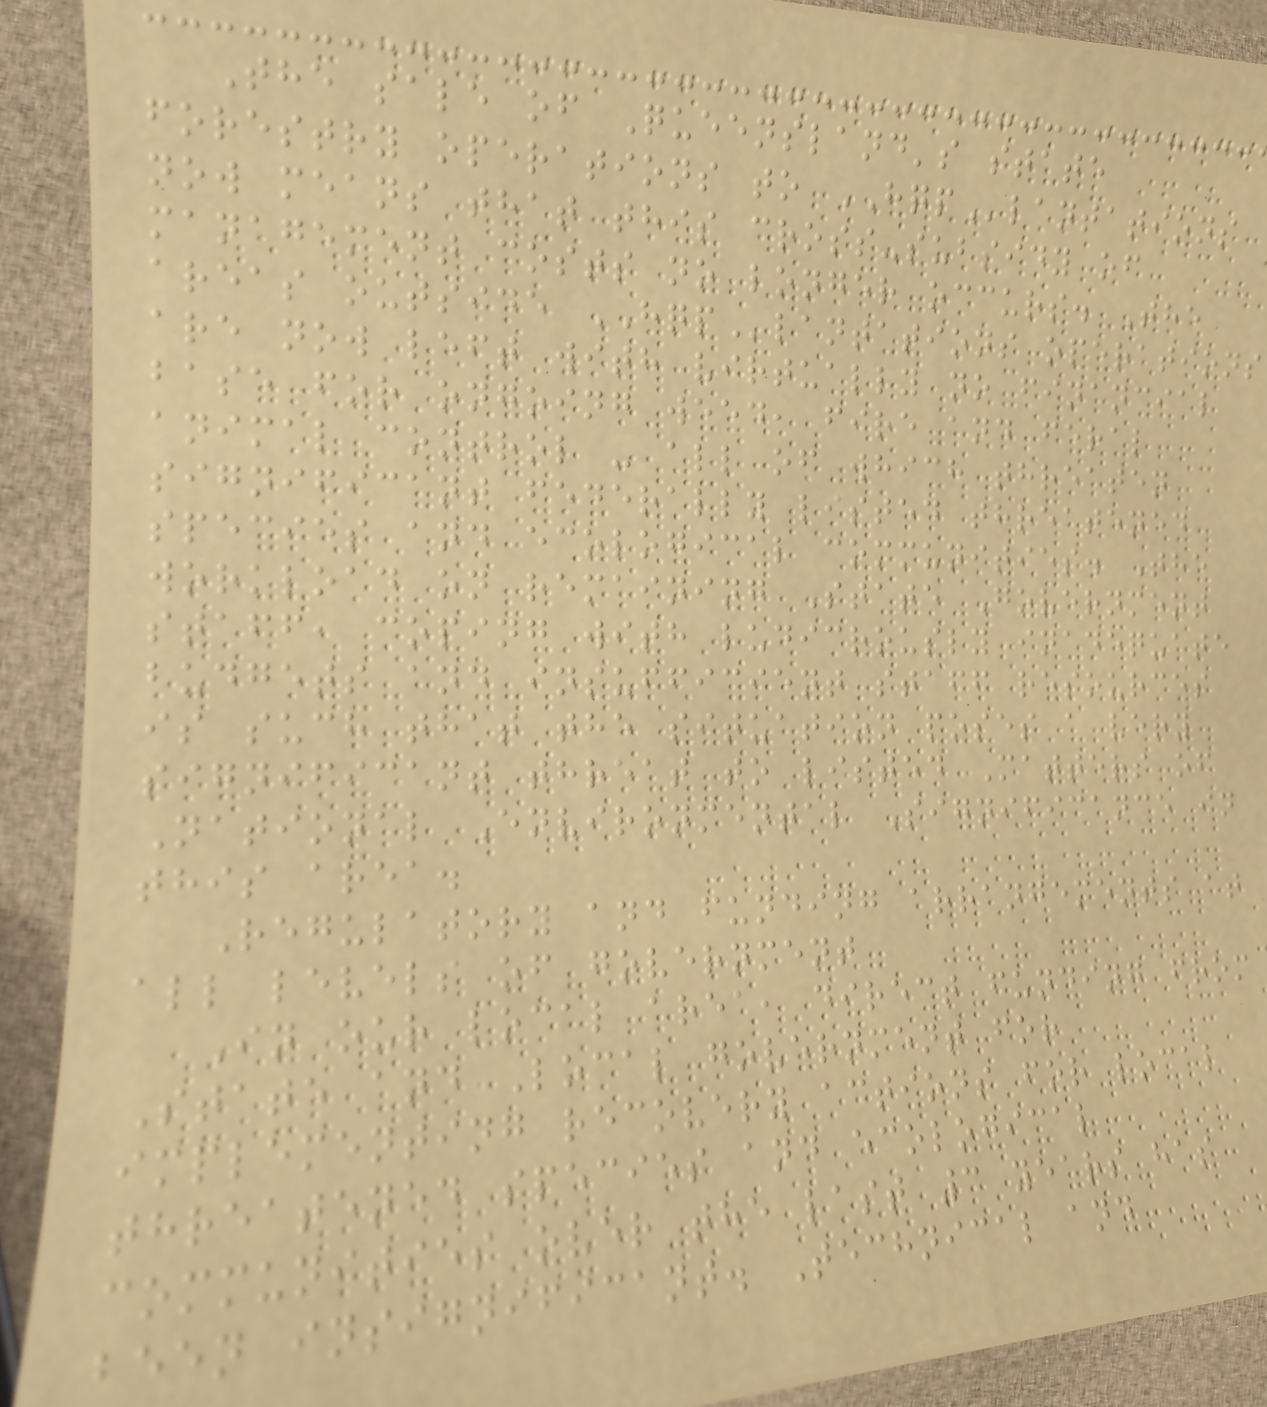The sale of Queensland's state
forestry operations to HQPlantations
now means that this cross-subsidy of
management costs no longer occurs. The
areas outside HQPlantations operations
are now left with virtually no financial
base for ongoing weed, fire and feral
animal control - all of which threaten
significant federally listed threatened
species and ecological communities. The
workload on remaining State Government
staff, coping with ludicrously inadequate
budgets and insufficient staff resources
is such that the situation poses a very
significant threat to listed Matters of
National Environmental Significance in
this area.
Regulatory and funding arrangements at
all levels of government
In our local area, direct funding from
State and Local government for
implementing recovery actions for local
threatened species and ecological
communities over the last 3 years has
been insignificant. Technical and
